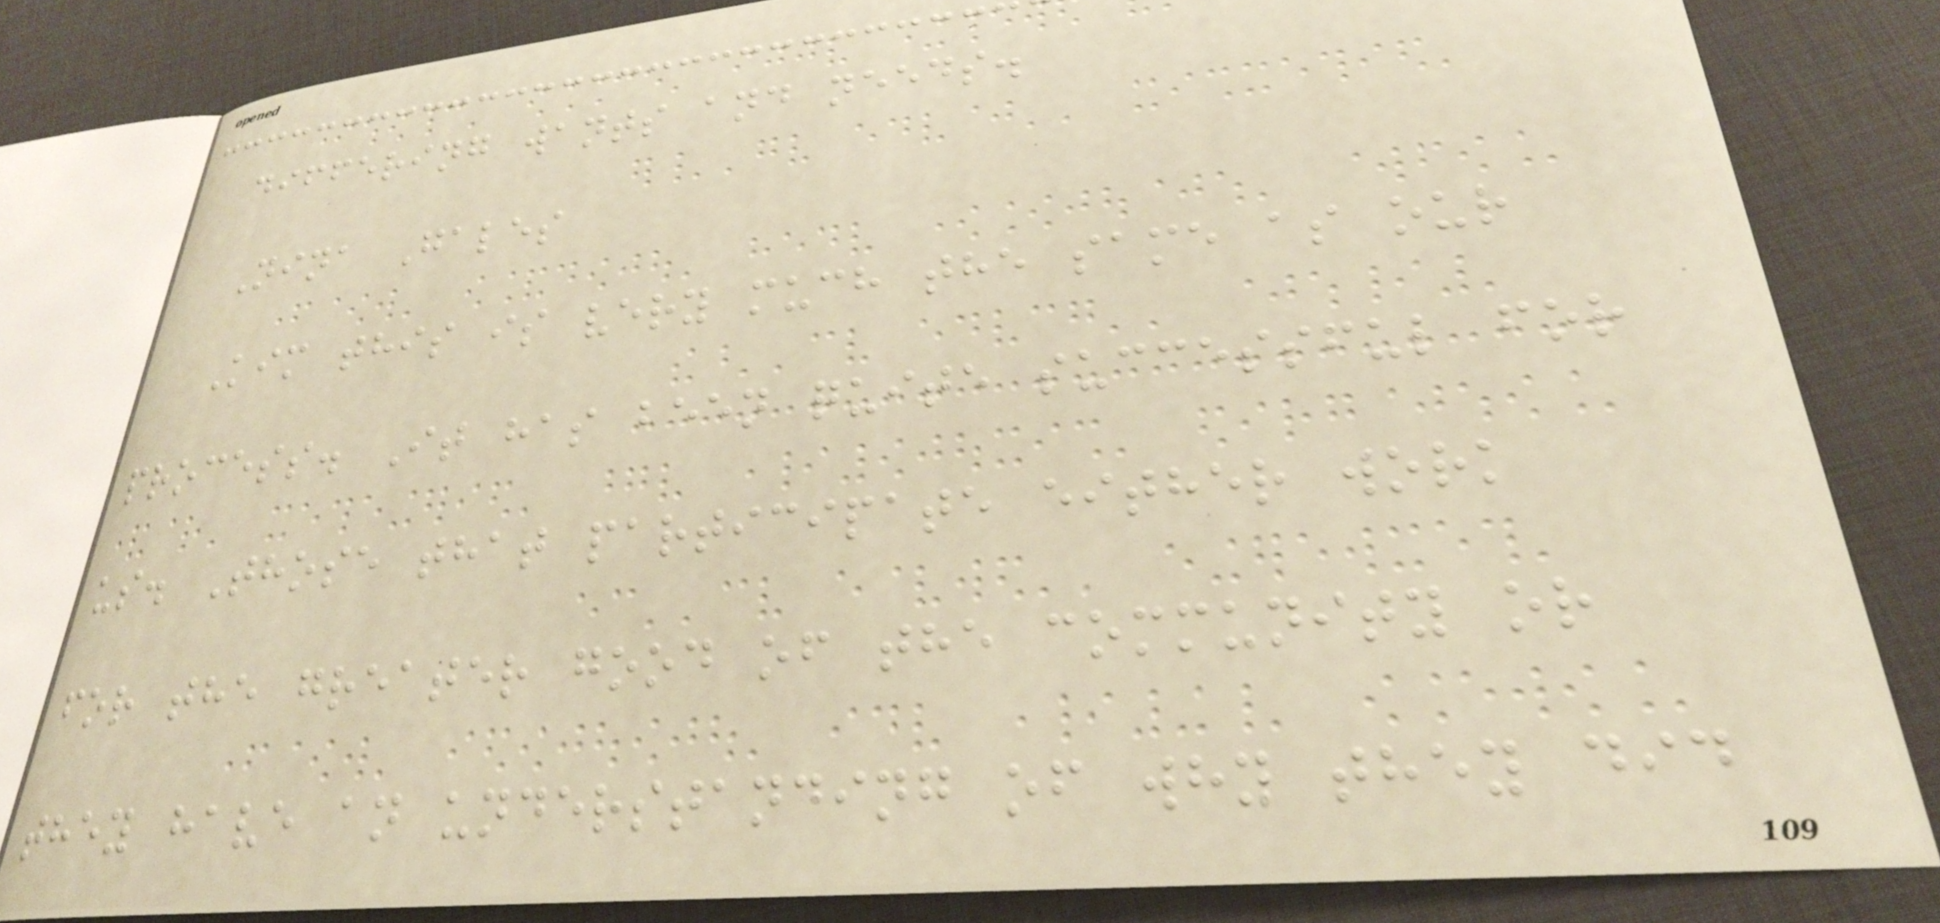differing wants and needs.
Nina Gales
Kim this is very much the same as our
process. It has been quite successful for
us. Those that participate either work
for the greater good of the community or
they have an understanding of why they did
